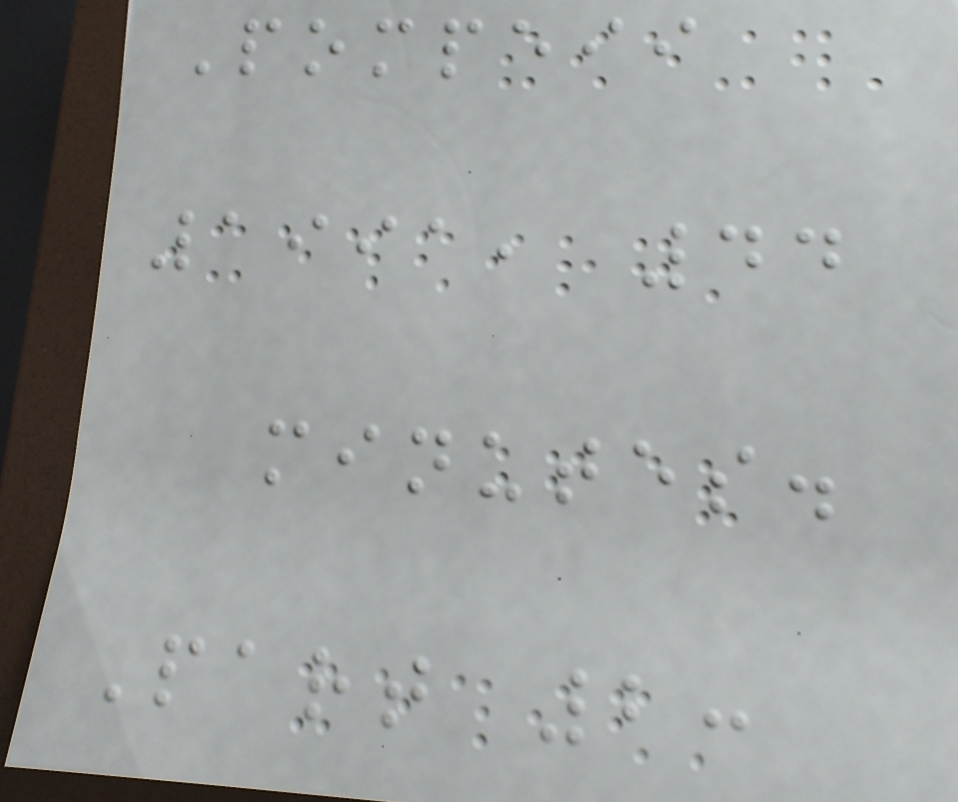Pompeii
1991, 44
minutes.
Part 2:
